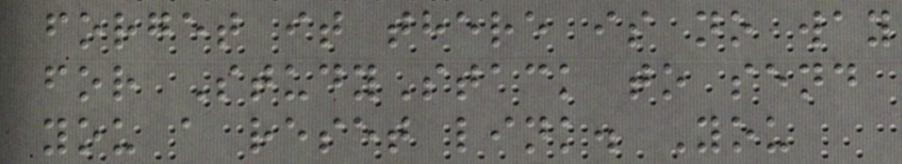forget it there is no way
for StudyStack to send
you a reset link. You
